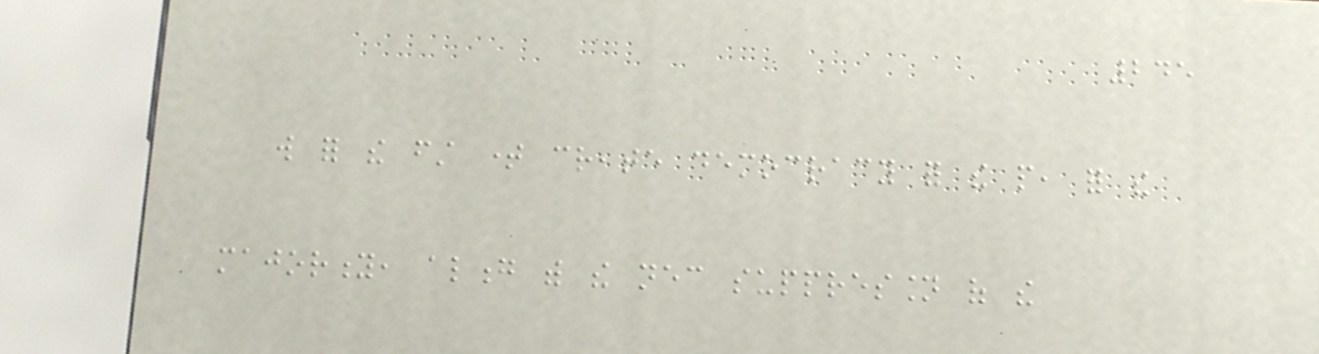245
will for the first time create democracy for the people, for the
majority, along with the necessary suppression of the
